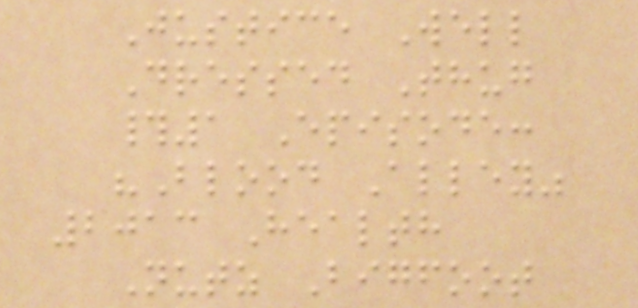Justice Well
Dressed Thug
#1 Episode:
"Blood Alley"
2013 Health
Nutz Bigfoot
